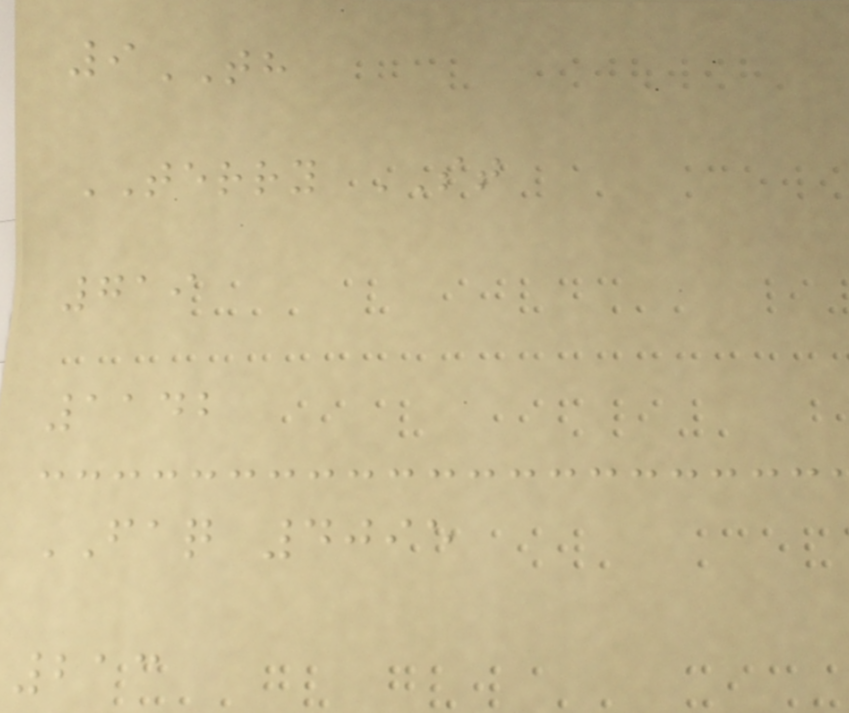9TH
TERRY ST
719
1142
FAQ 4095
213
